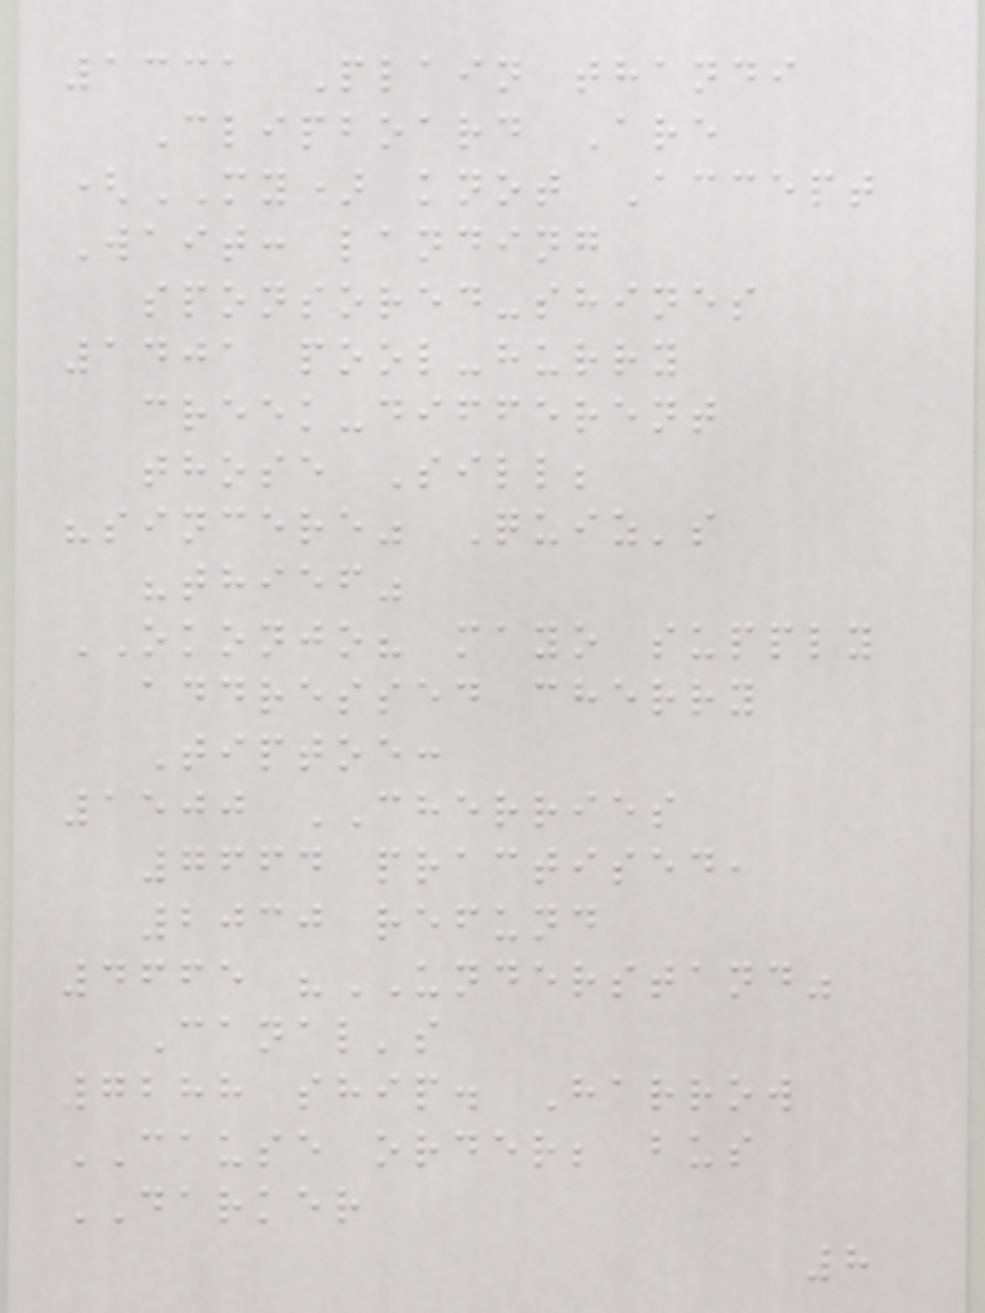1331 Plain thandi
Clipboard Are
(MY) knot Accept
Wait: landing
sponsored-shines
1401 pool-hurry
creek-different
those Sill;
"sincere" Quiz's
"thief"
OKONJO? mayo supply
addressed cherry
Tiptoe:
1500 CHERRIES
7664 practised,
2030 refund
4665 "UNDERSTAND"
Canal's
7288 ship. Harrow
CAUSE order; bus
DARKER
8
